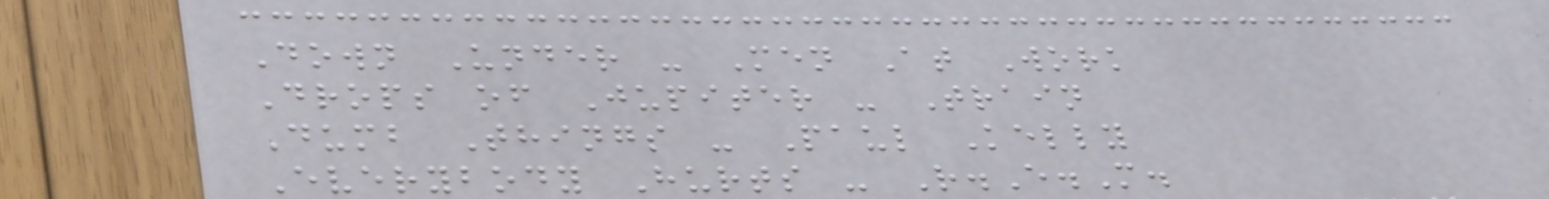Down Under - Men At Work
Drops of Jupiter - Train
Dumb Things - Paul Kelly
Everybody Hurts - R.E.M.
